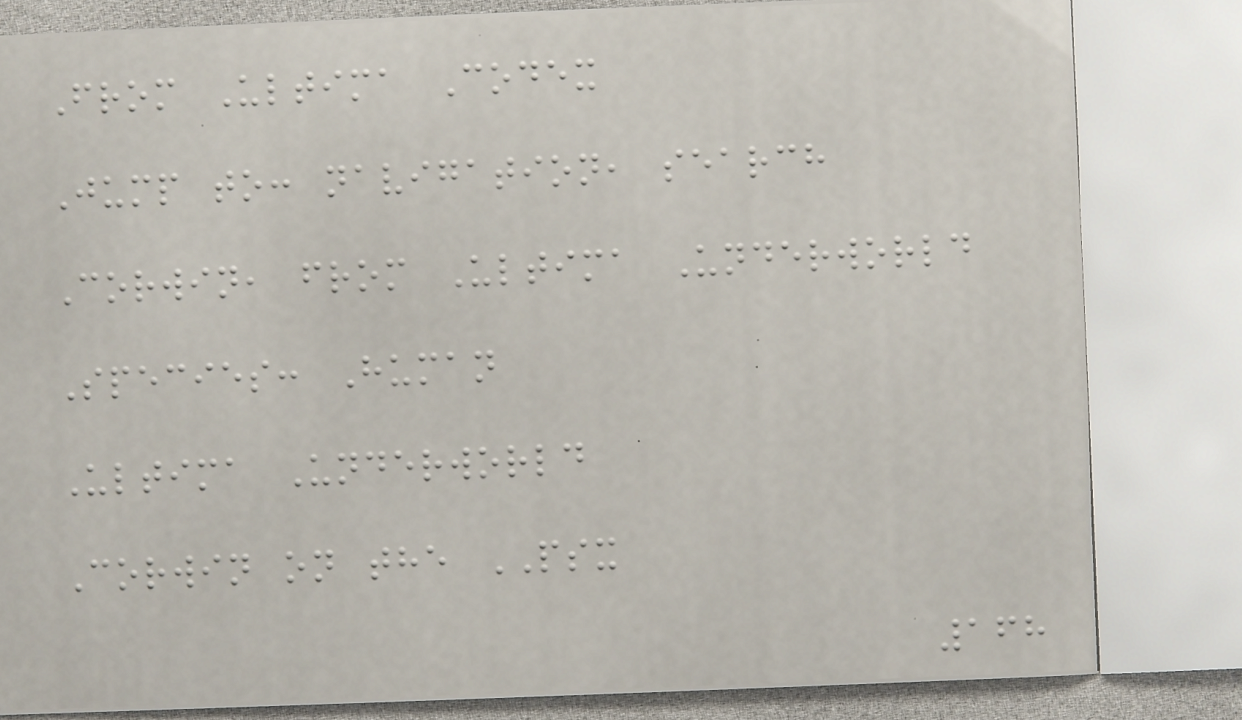From Ultima Codex
Jump to: navigation, search
Corwin, from Ultima Underworld
Species: Human
Ultima Underworld
Corwin on the PSX
168
